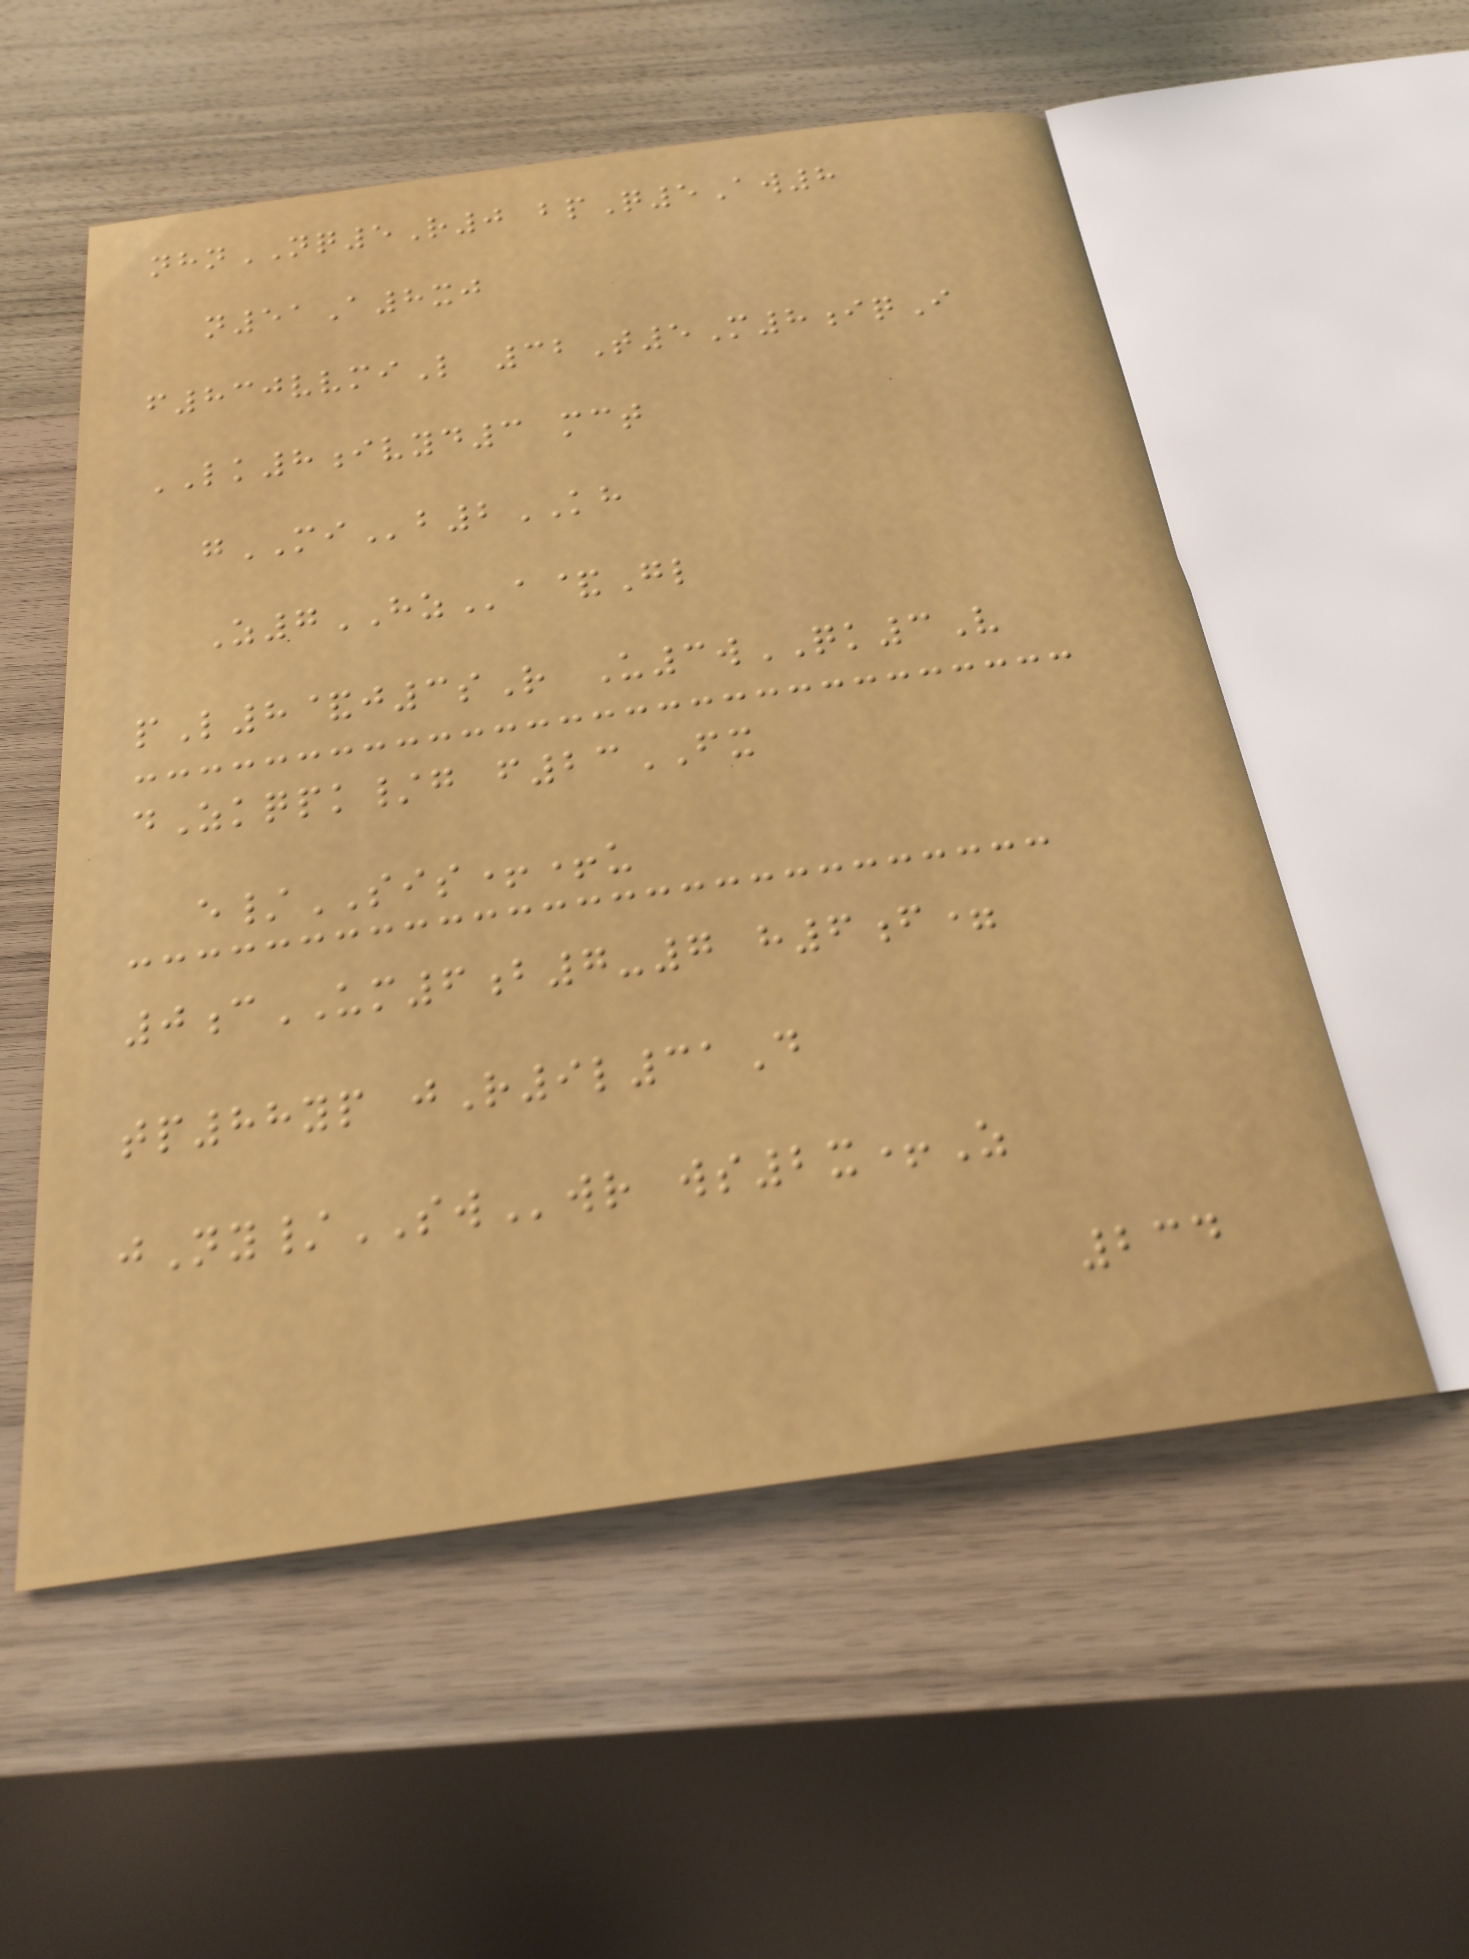nhnNQ5R0 bpQ5Aw8
n51A8xj
f830vvmiL 32T5M8iqI
LK8ivyd3 mct
gMIb2KH
Z7HZa&Gl
pL8&j3sR U3wQK3V
dZkqpk/g f23FX
e/SIS++u
0cUM6b7-7 h6f=
tp88yp jR9l31D
jNy/SWwr ws2x+Z
234
